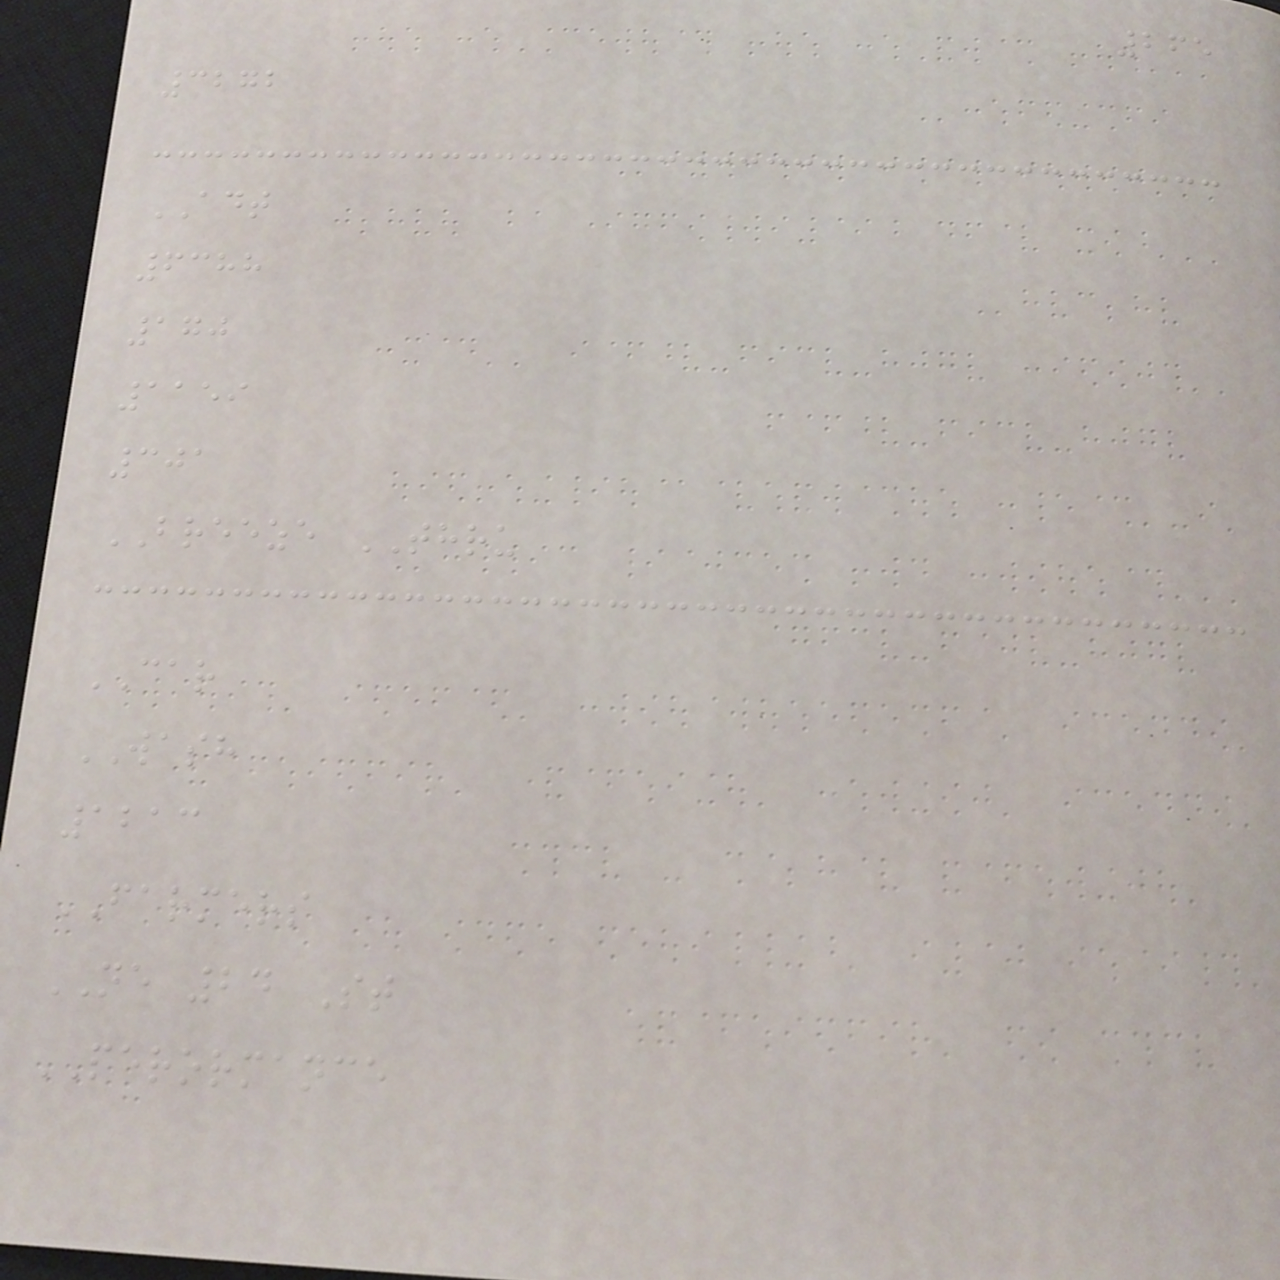265
3272
ADT
6388
170
1159
301
BREEZE THRU
CAR
WASH
1213
FARMERS
NE 24 St
PERORMANCE
